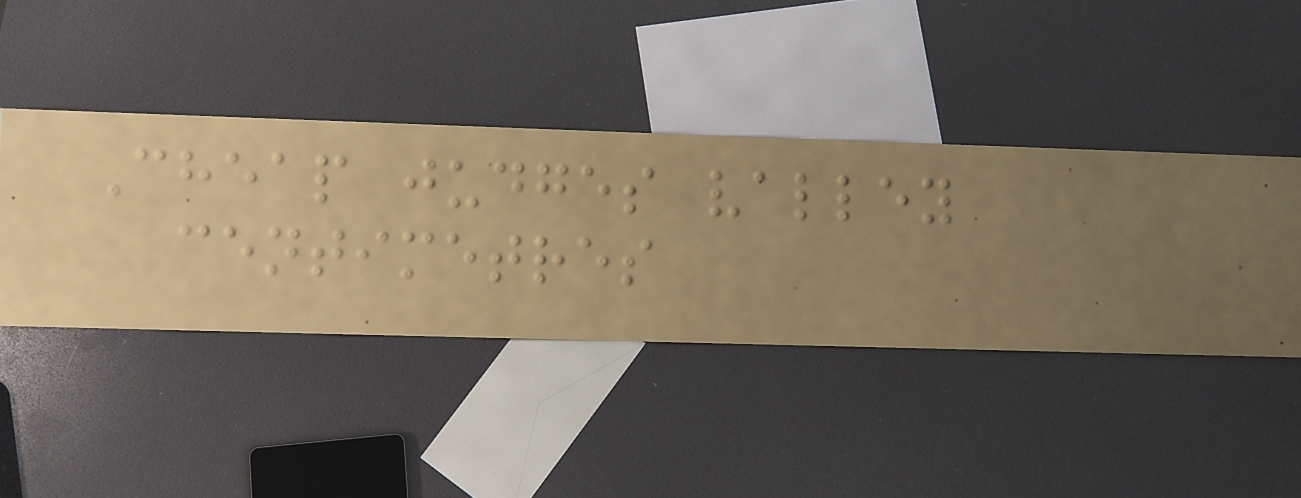Cheap judges valley
centimetres
